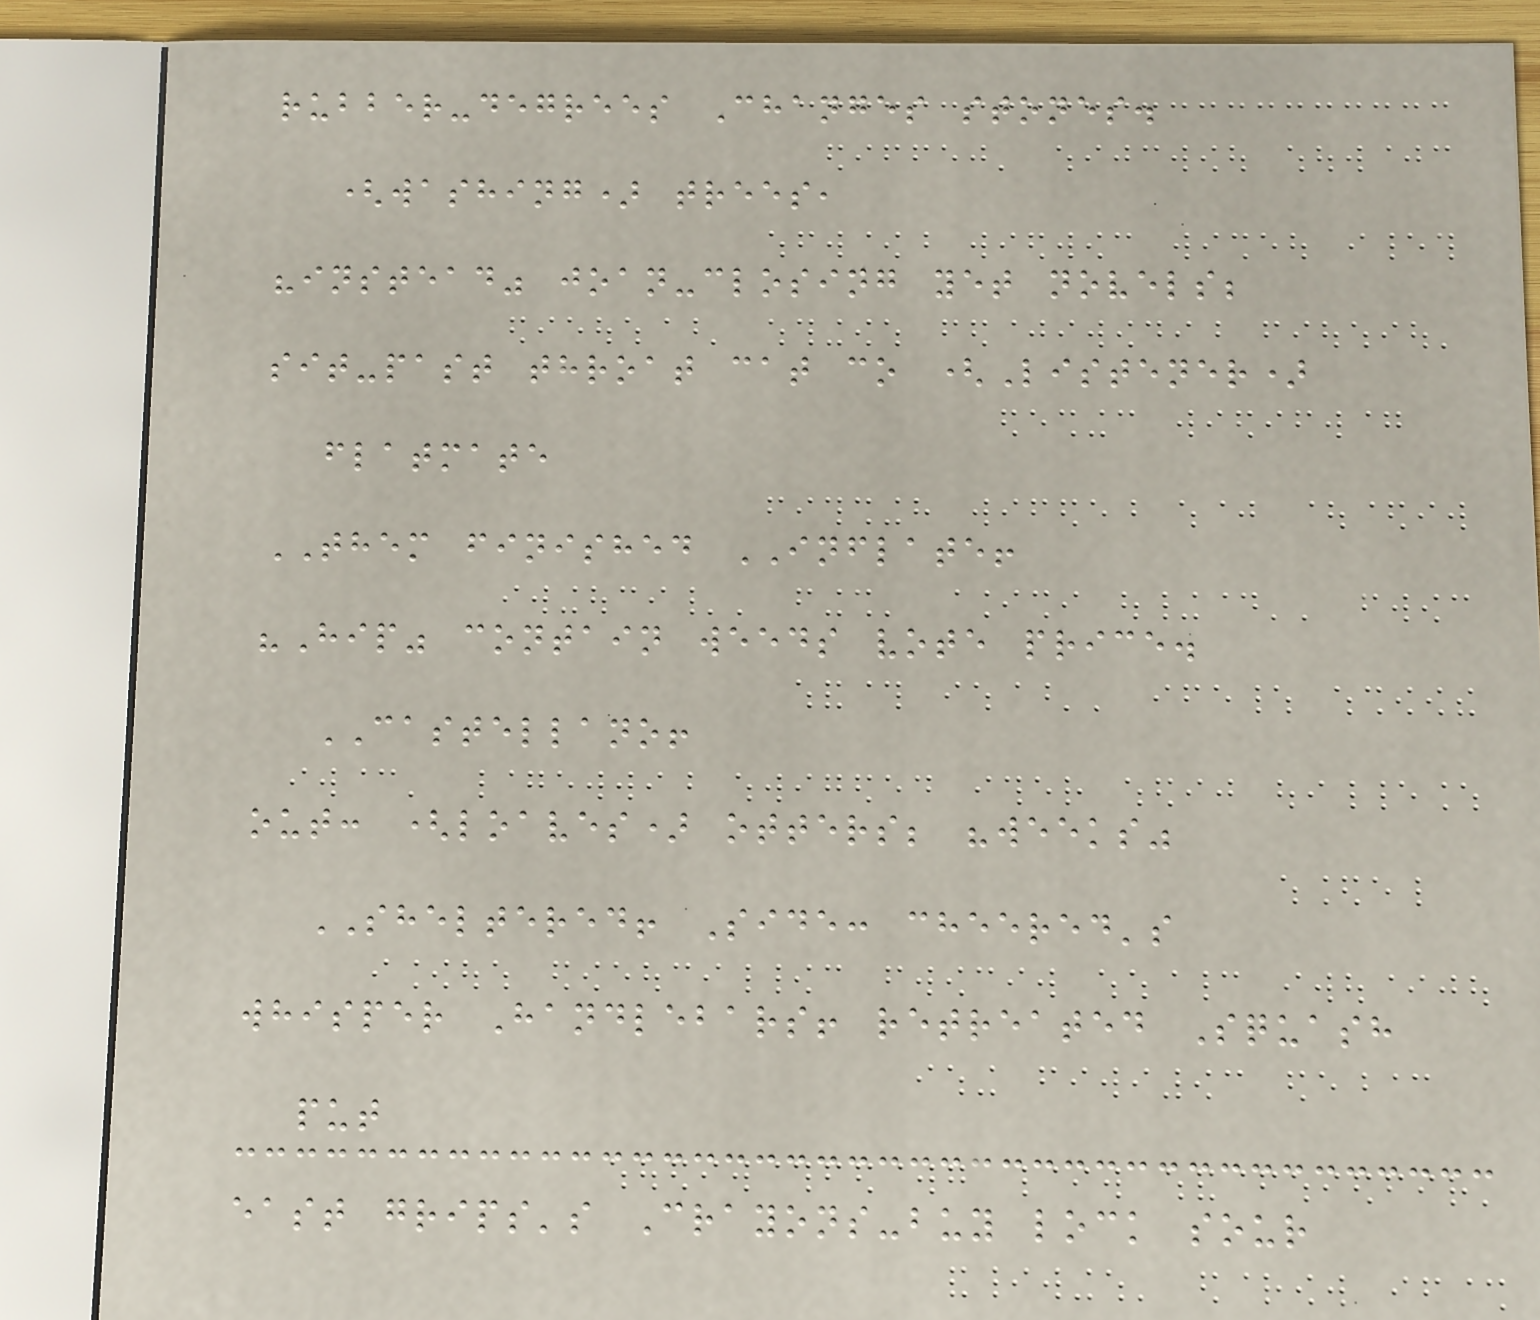rubber-degrees Changes stones.
(washing) trees,
"instead" joan-closing yet novels;
sit-past throat cat co (Listener)
flatmate
THEM finished INFLATE!
"Hip" contain weeds vote price.
CASTELLANO!
out: (loaves) otters; "weeks"
SHELTERED! Side: cheered's
whisper Handlebars! retreated Squash
put
east grips's Crayons-buy lock sour
